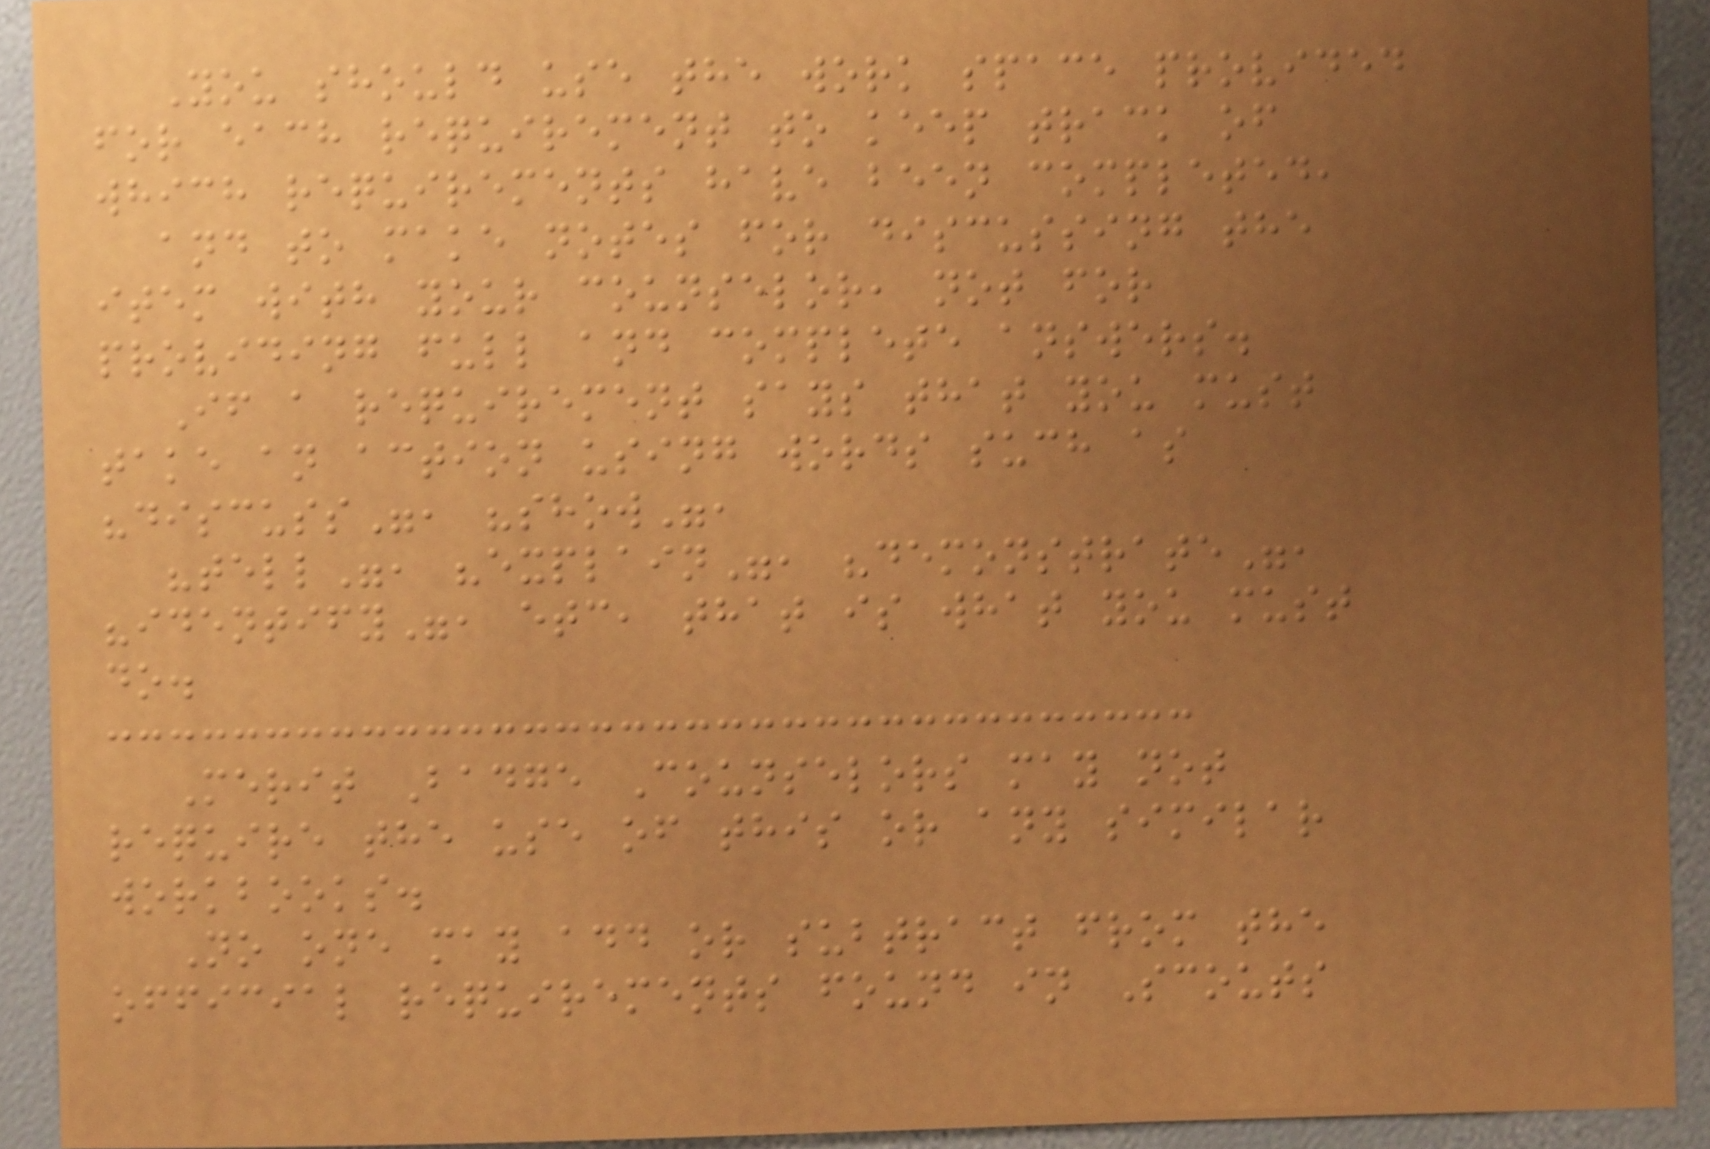You should use the work space provided
for each requirement to keep track of
which requirements have been completed,
and to make notes for discussing the
item with your counselor, not for
providing full and complete answers.
If a requirement says that you must
take an action using words such as
"discuss", "show",
"tell", "explain", "demonstrate",
"identify", etc, that is what you must
do.
Merit Badge Counselors may not
require the use of this or any similar
workbooks.
No one may add or subtract from the
official requirements found in Scouts
